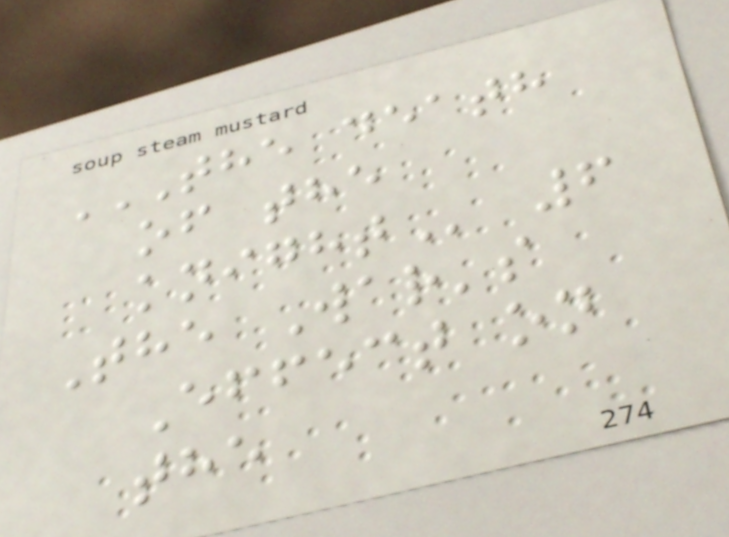THE DEATH
OF THE
KNIGHT 6
The War's
Effect on
the
